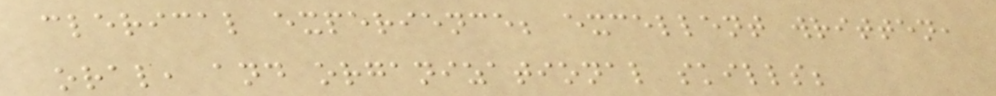clerical experience; excellent written,
oral, and organizational skills;
